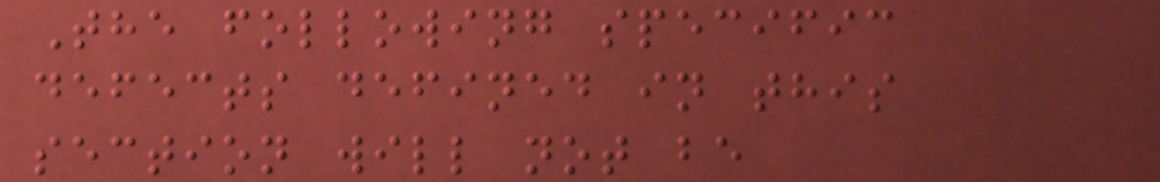The following specific
defects defined in this
section will not be
